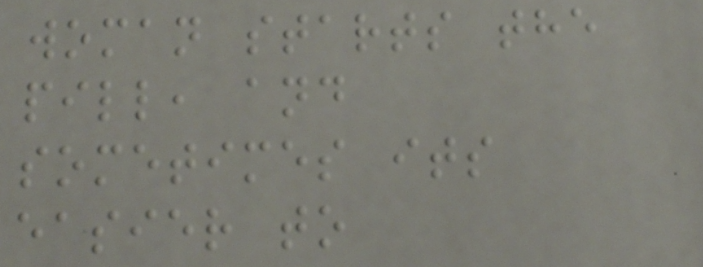woman starts the
pill, and
sometimes its
easier to
